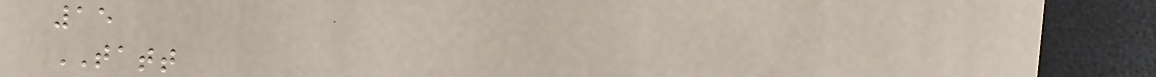15
TATT
